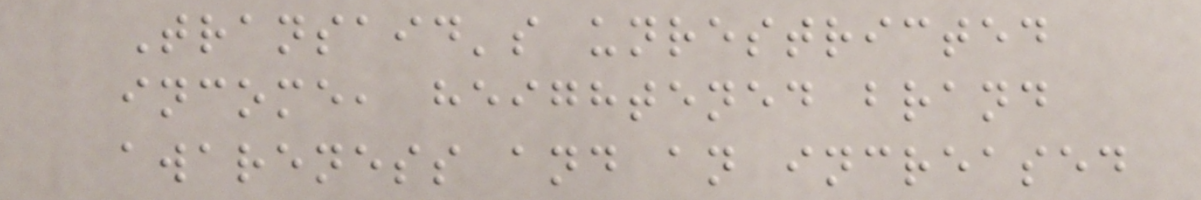Transaid's unrestricted
income, heightened brand
awareness and an increased
